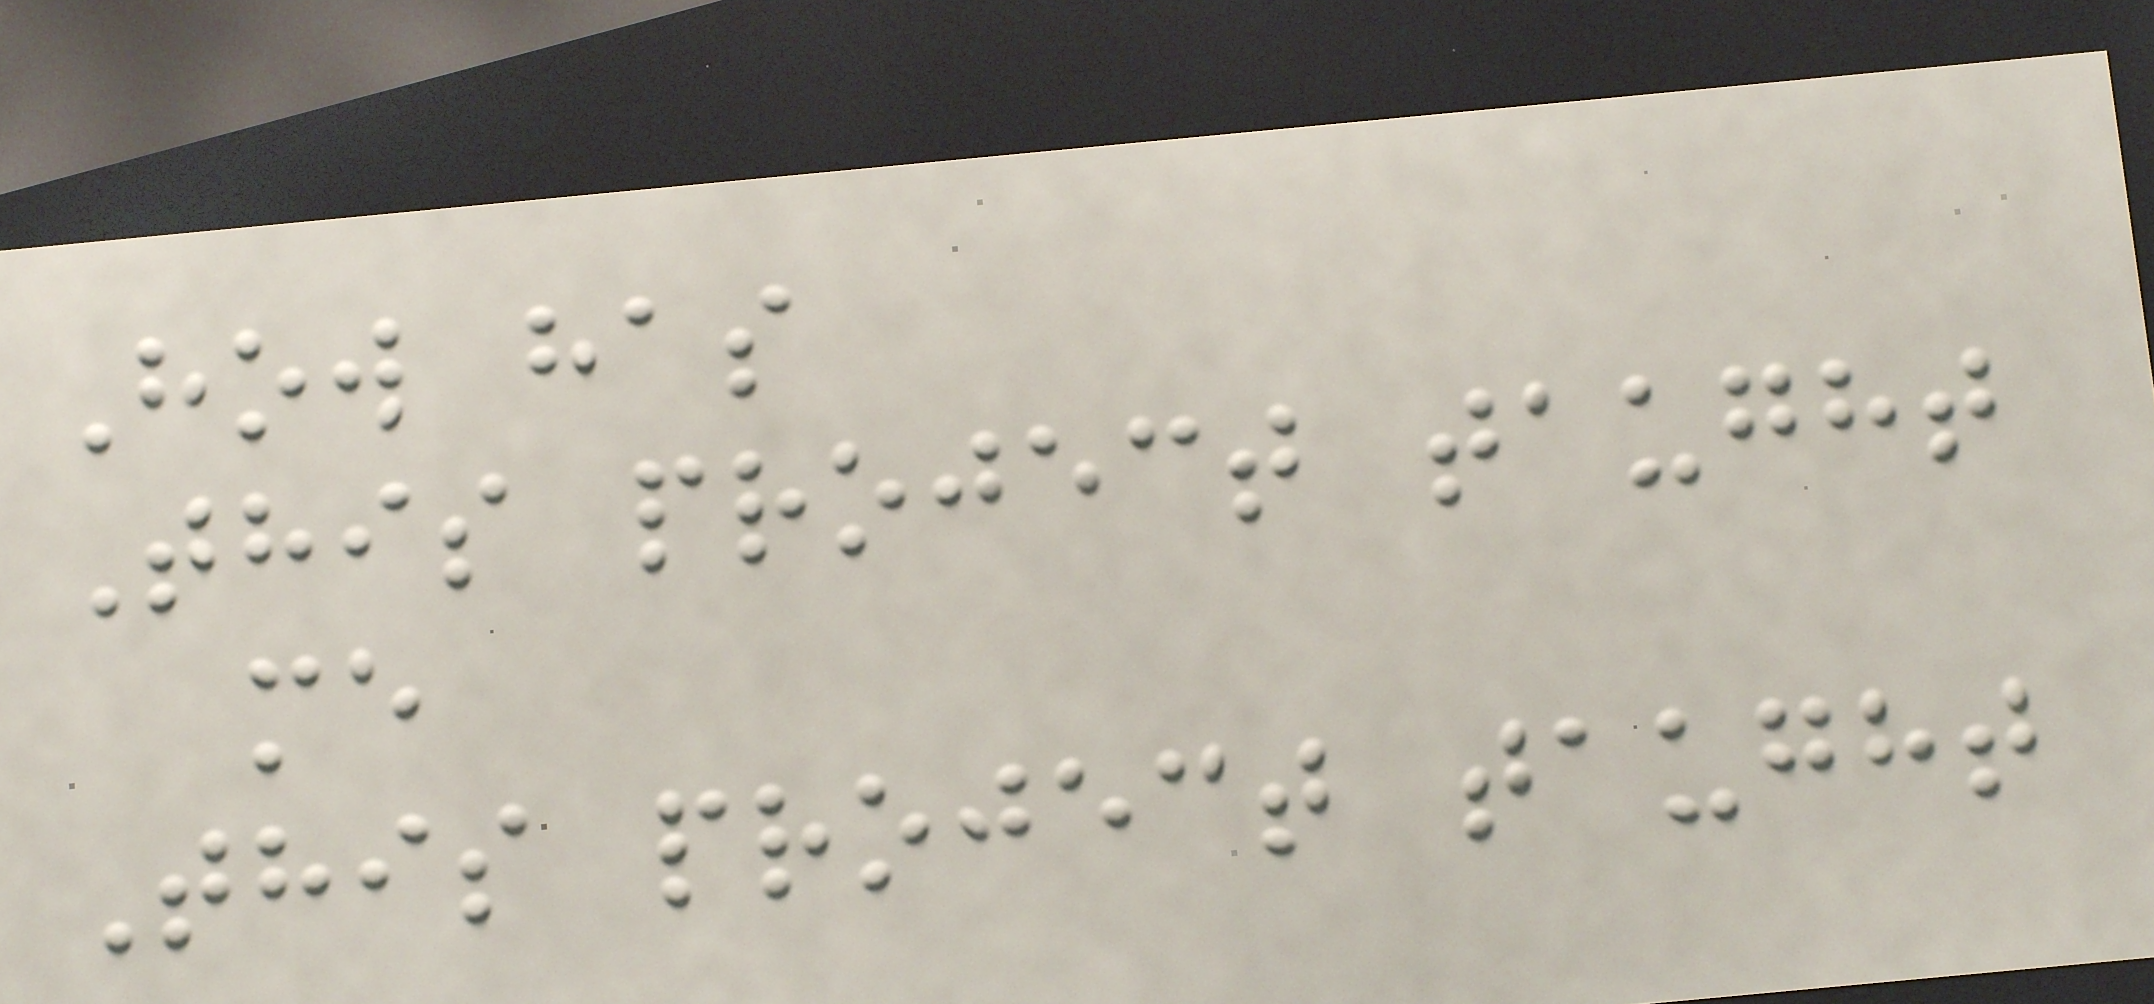How has
This project taught
me
This project taught
